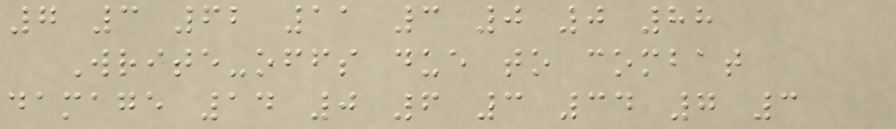7 3 62 11 3 0 0 88
Write-offs due to combat
damage 14 0 6 3 34 7 3
